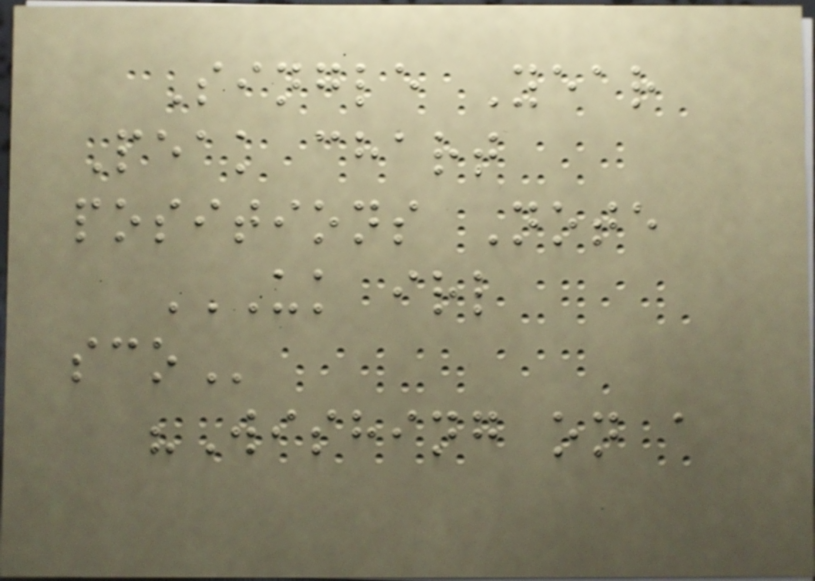Single Year
Peak chart
positions Note
UK IRL
SCO
"Wishing on a
